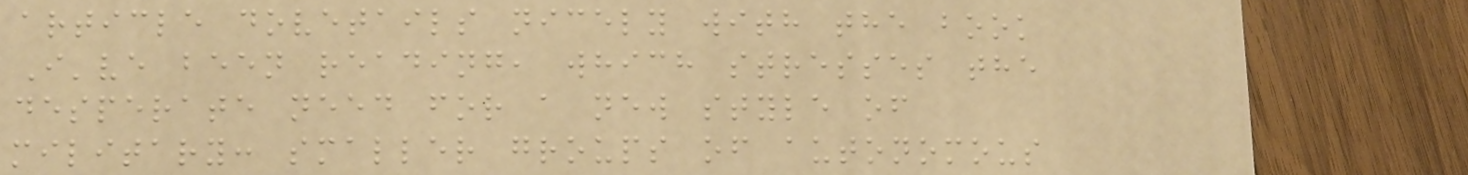article dovetails nicely with the book
I've been reading, which stresses the
desperate need for a new style of
military: smaller groups of autonomous
